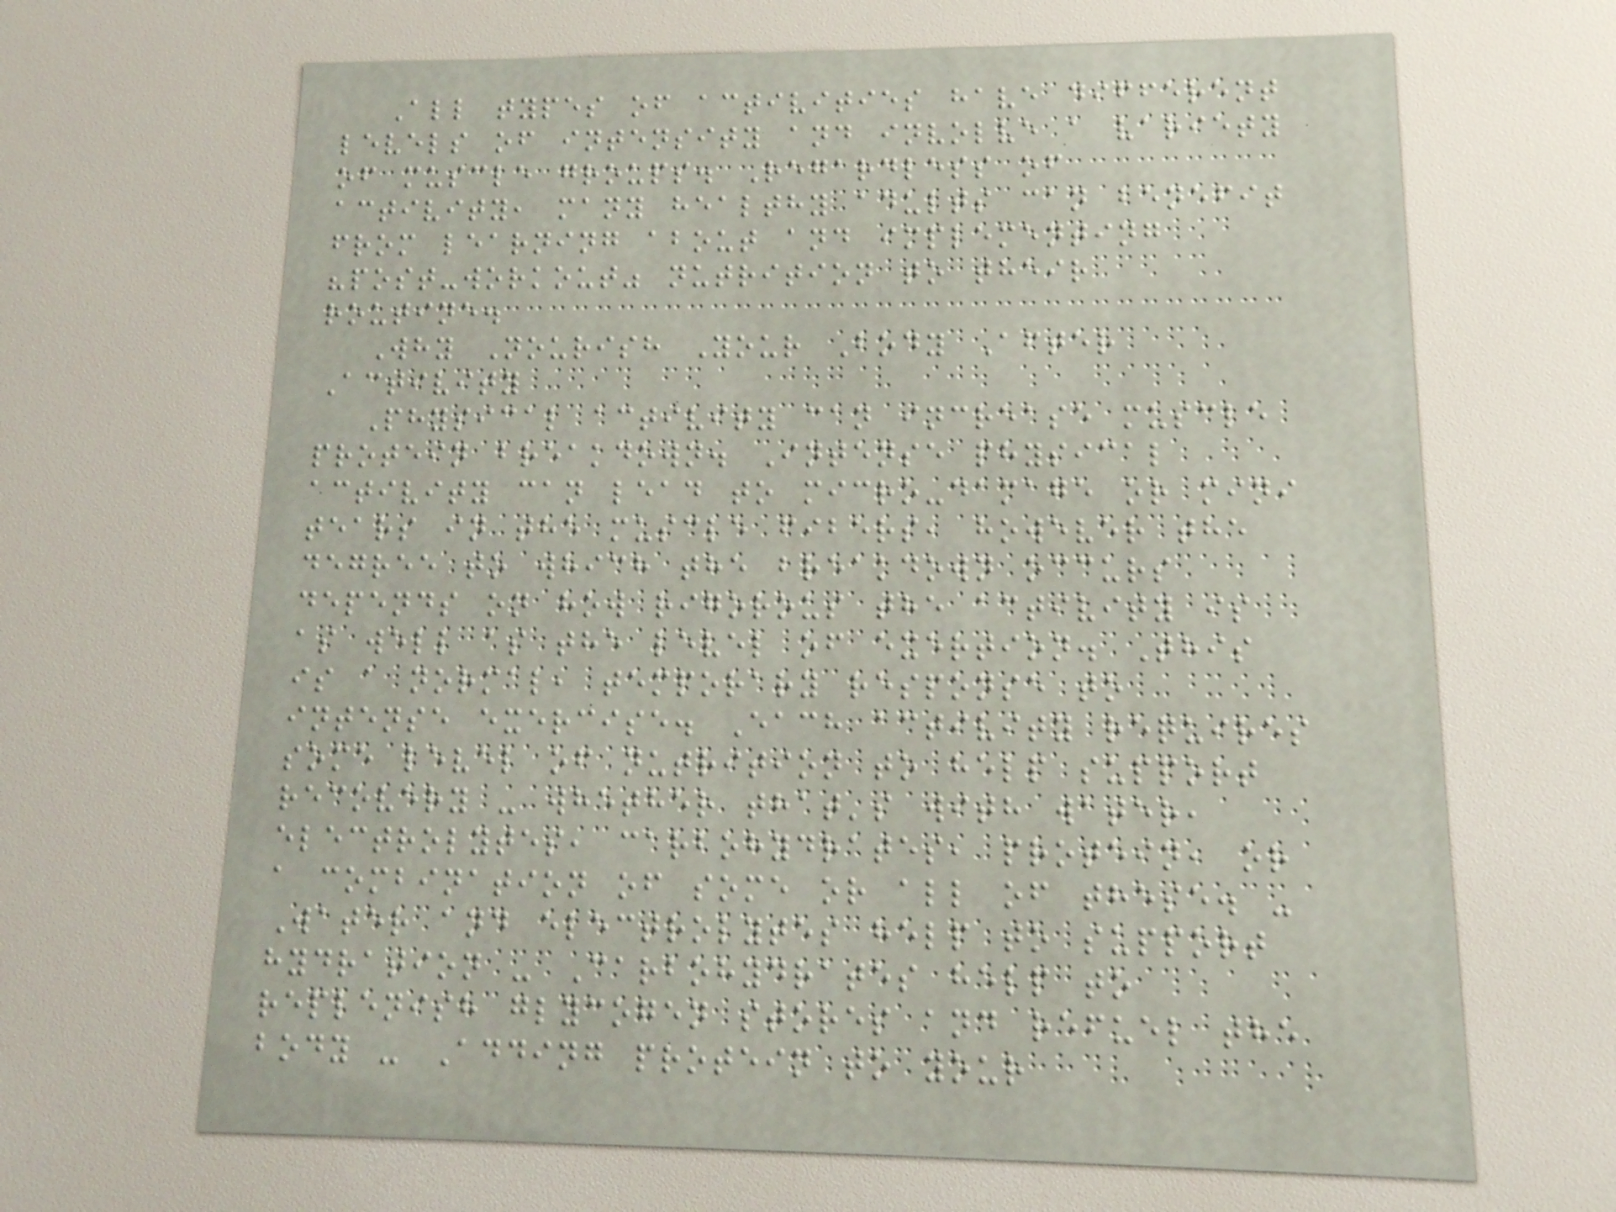All types of activities have different
levels of intensity and involve a variety
of muscle groups. Regardless of
activity, many healthy adults can benefit
from learning about and implementing
"post-workout" nutrition to their
routine.
Why Nourish Your Body After
Activity
Physical activity can increase muscle
protein breakdown. Intense physical
activity can lead to micro-damage or mini
tears in the muscle fibers, however the
degree to which the breakdown occurs
depends on how rigorous the activity is
as well as the level of exertion. This
is a normal, temporary response to
intense exercise. Each activity requires
some level of nutrition to help support
recovery - whether that's with water,
electrolytes, carbohydrates, protein, or
a combination of some or all of these. -
Water and electrolytes help to support
hydration - Carbohydrates help to
replenish glycogen stores and refuel the
body - Adding protein to your
